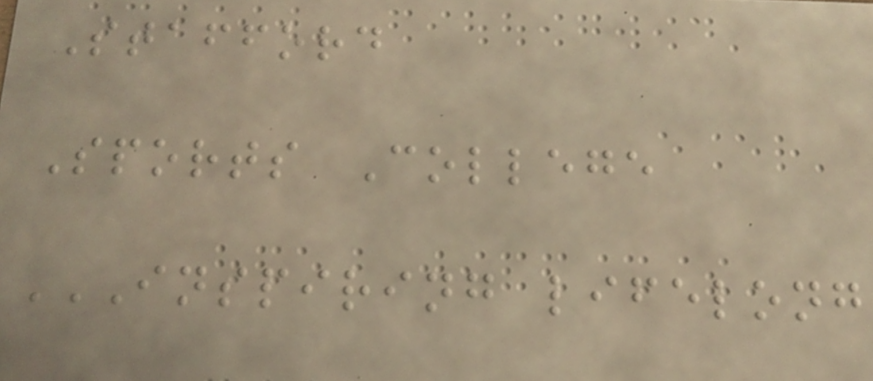Stafford
Sports College
INSPIRING LIFELONG
